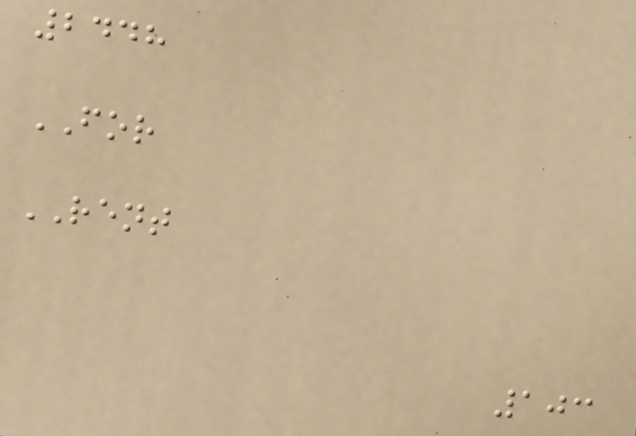2448
FOR
RENT
103
